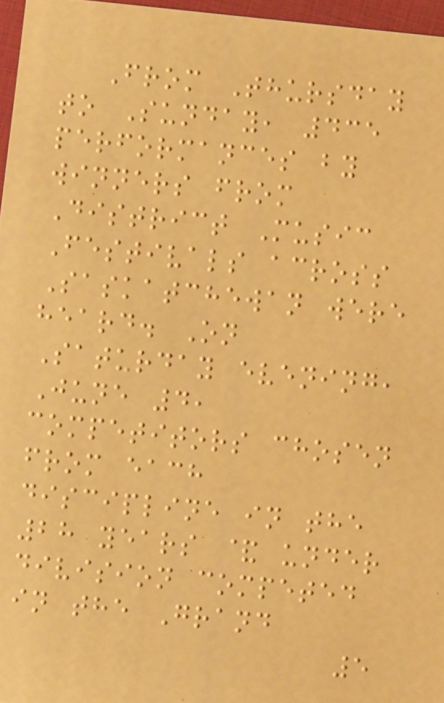From Thursday
to Sunday, 435
performances by
winners from
District Music
Festivals across
Saskatchewan were
heard. On
Saturday evening,
June 4,
competitors chosen
from each
discipline in the
28 years & under
division competed
in the Grand
5
